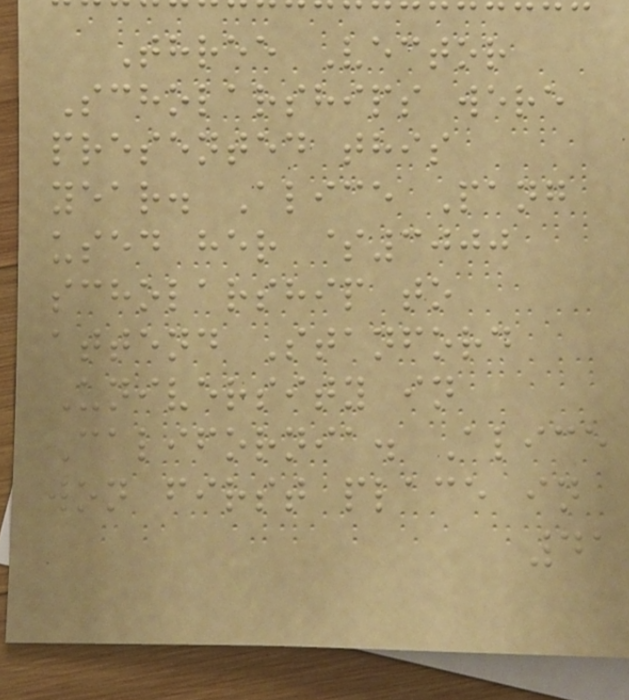Three Vector
Scholarships were
presented this
year. Alice Pang
used her $3000
scholarship to
attend Stanford
University in
California. Alice
won first place in
41
